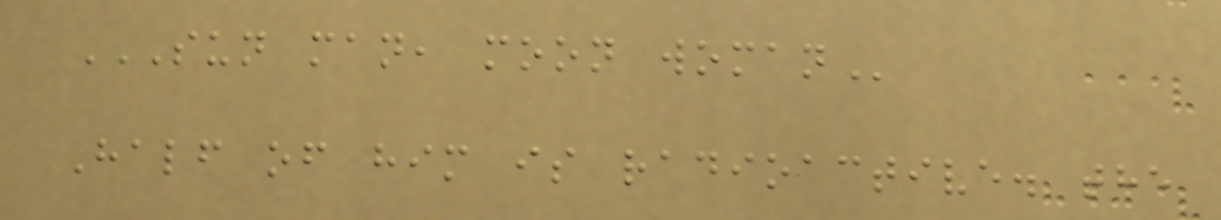SUN MAN, MOON WOMAN
Half of him is radioactive. the
